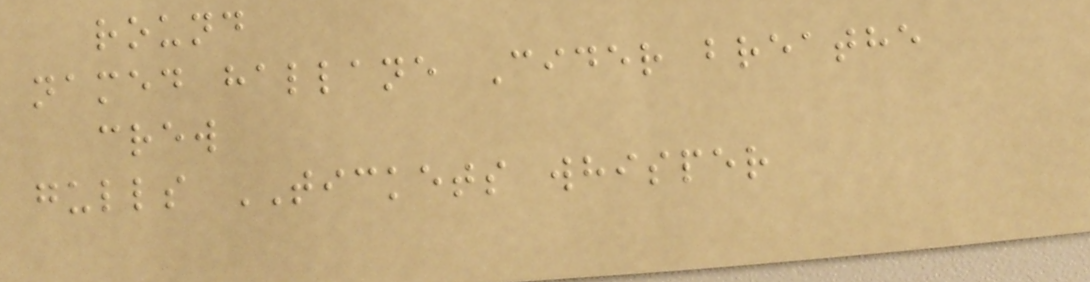round
named hallane Cider breathe
crew
gulls TICKETS whisper
